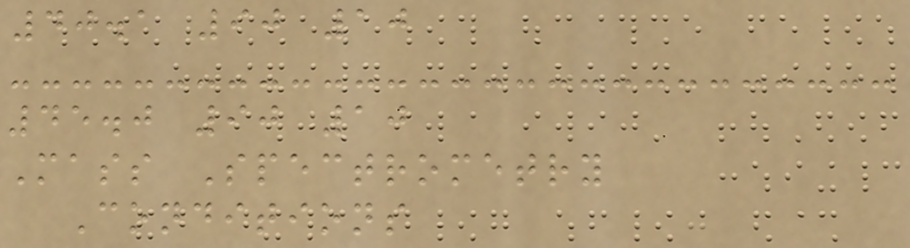40.1 90 10
45.0 90 10
Mass Spectrometry
Conditions
